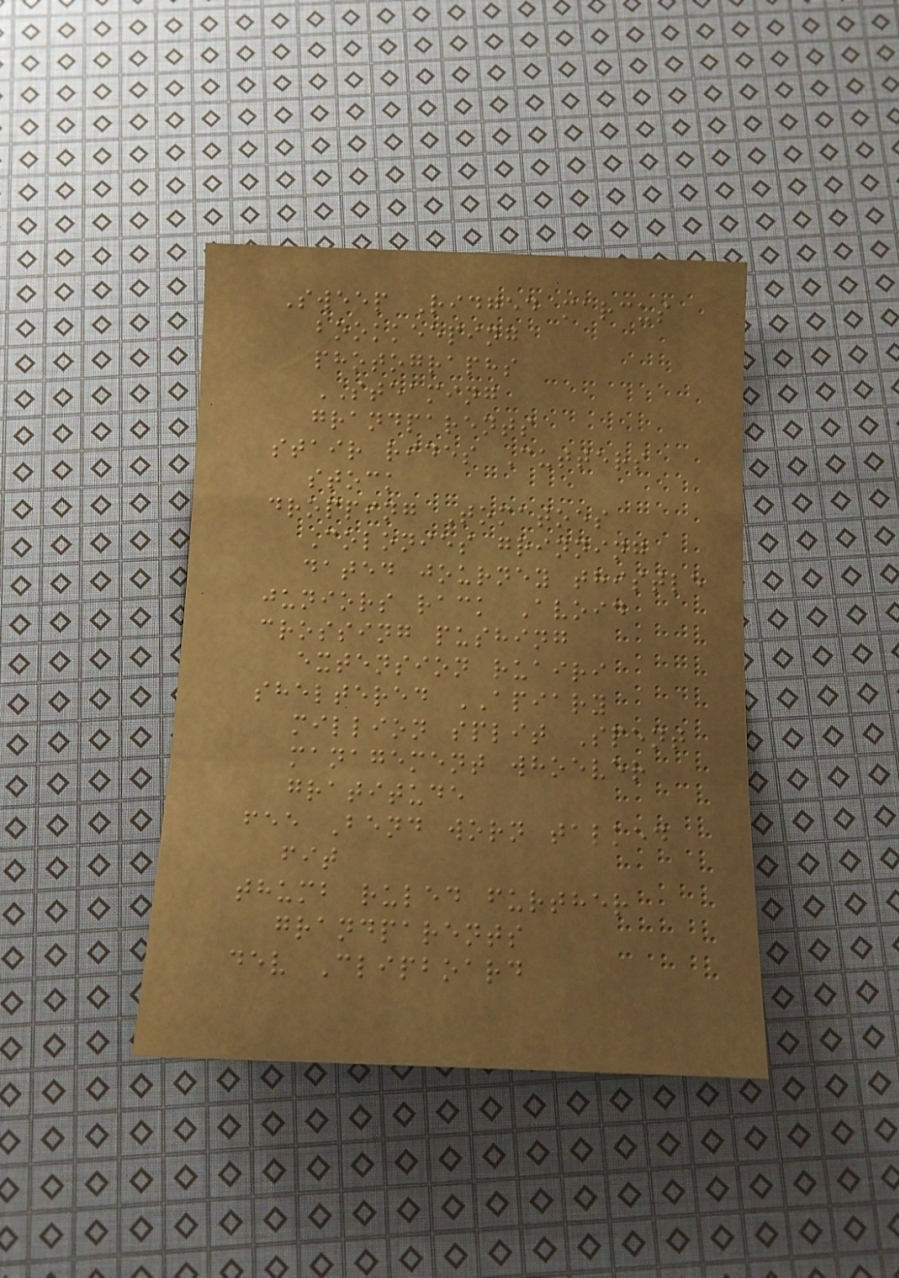Sweep Ridged marcus
bookkeeping
photographs
STEAMING
grandparents
stair rides Cutters
stock
dropping Tomatoes
Colonies grinning
dated journey thistle
juniors rack Avoid
crossing pushing
extension ruairi
sheltered APIARY
million split Spent
management whoever
gratitude
fee Bend worn talked
fit
thumb ruled further
grandparents
dev Clipboard
